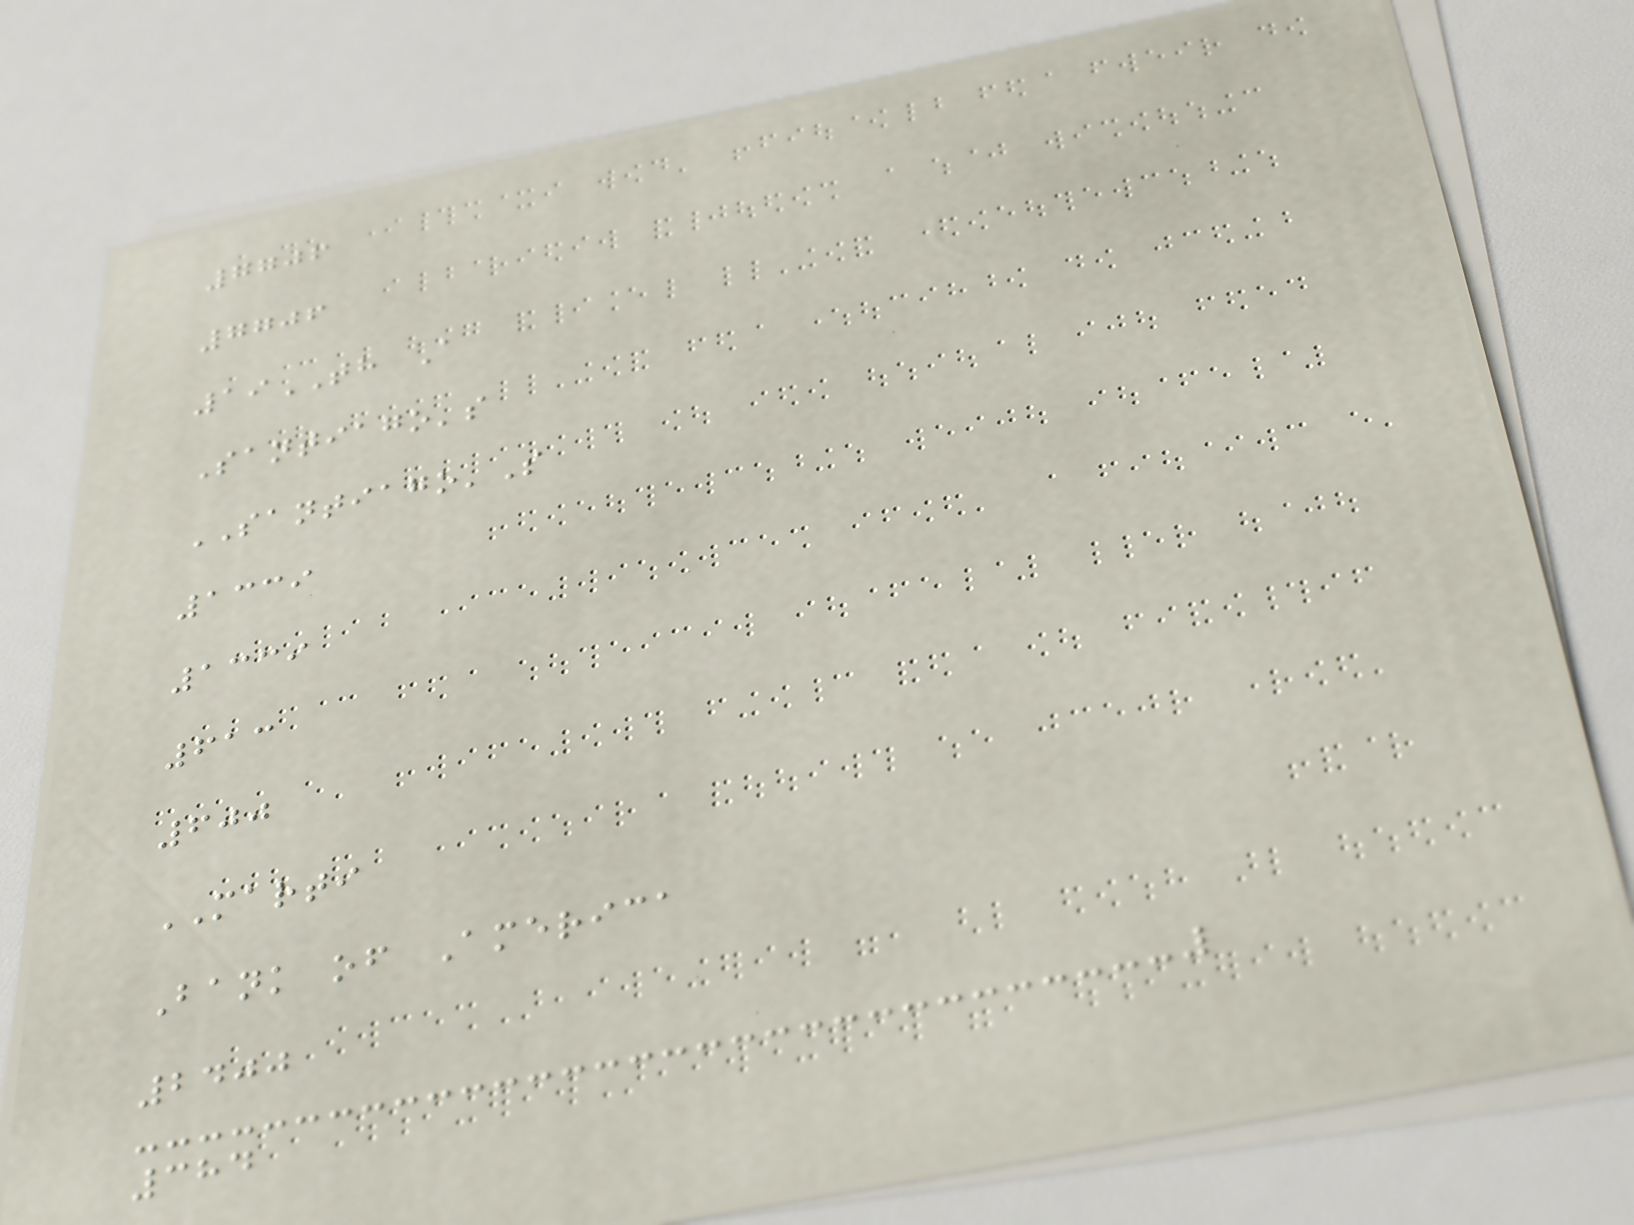7706
7706
19TH A
Santiago's
SANTIAGO'S
1339
1339
613
600
MARTI
Bank of America
2400
384
